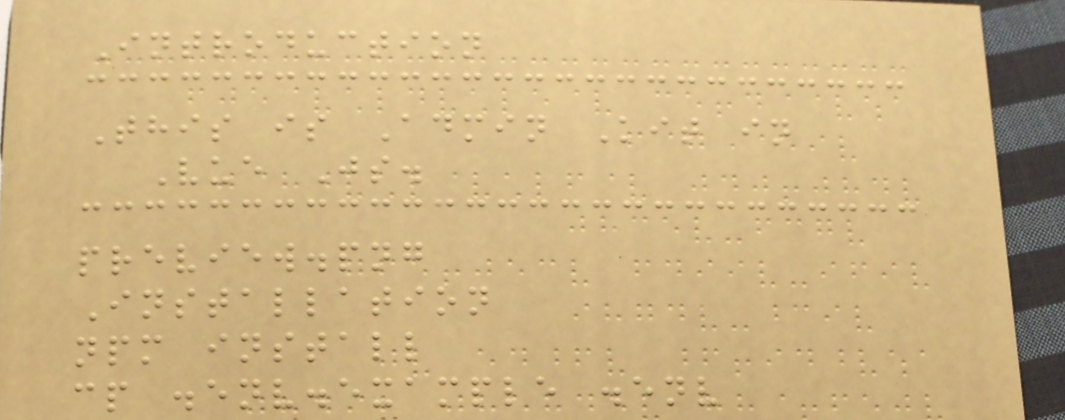Introduction
This is Admin Kit in
Vue Js.
preview.png
Installation
npm install
cp .env.example .env
